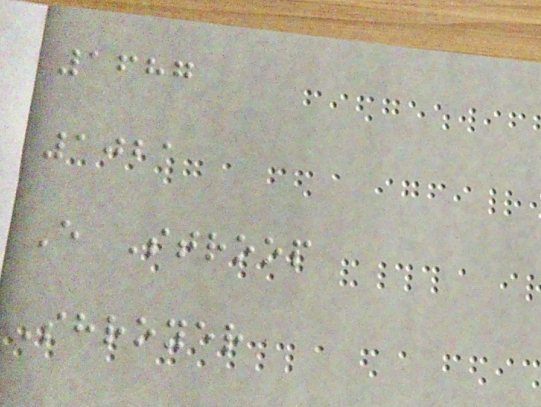1687
1021
E Stroop
Shroyer
